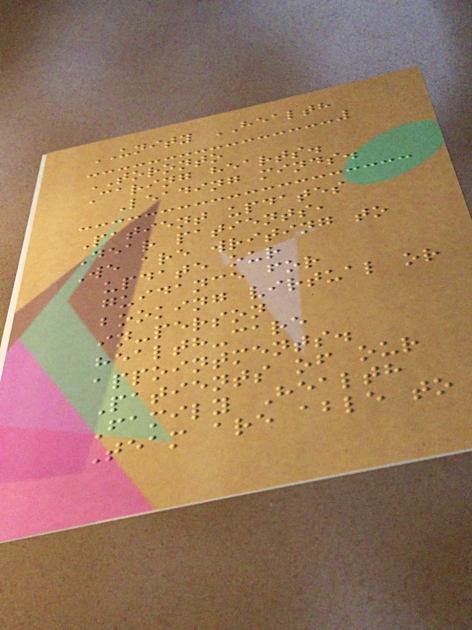UNITY HEALTH
TORONTO
Caring hearts.
Leading minds.
Patient updates
Dear patients,
We are writing to
update our
guidance for
booking virtual or
in-person
health-care
appointments.
Patients of our
Family Health
Team are able to
